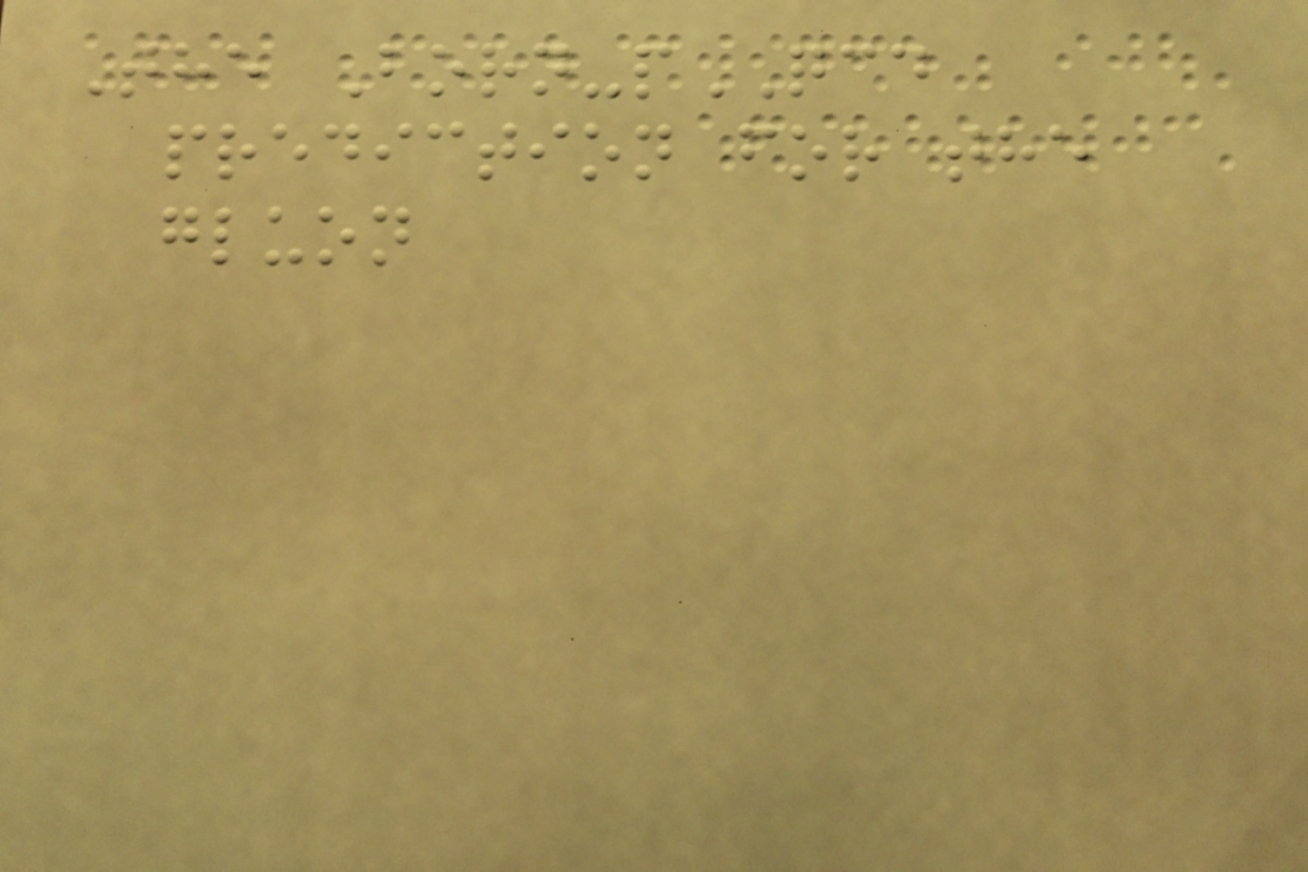The Born-pQCD
prediction for the
gluon
